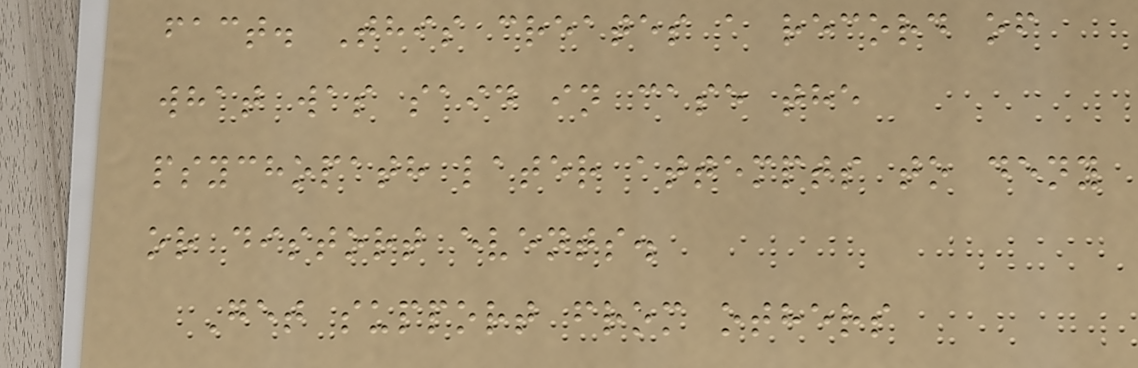fact. This creates a record of
what was said in case the
psychopath later attempts to deny
or distort events.
Get support from others
